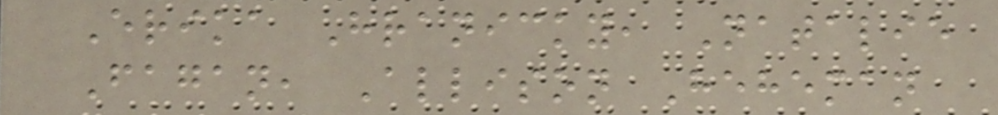Erika Hranicky, Natalie
Fagan, Allison Heheman
